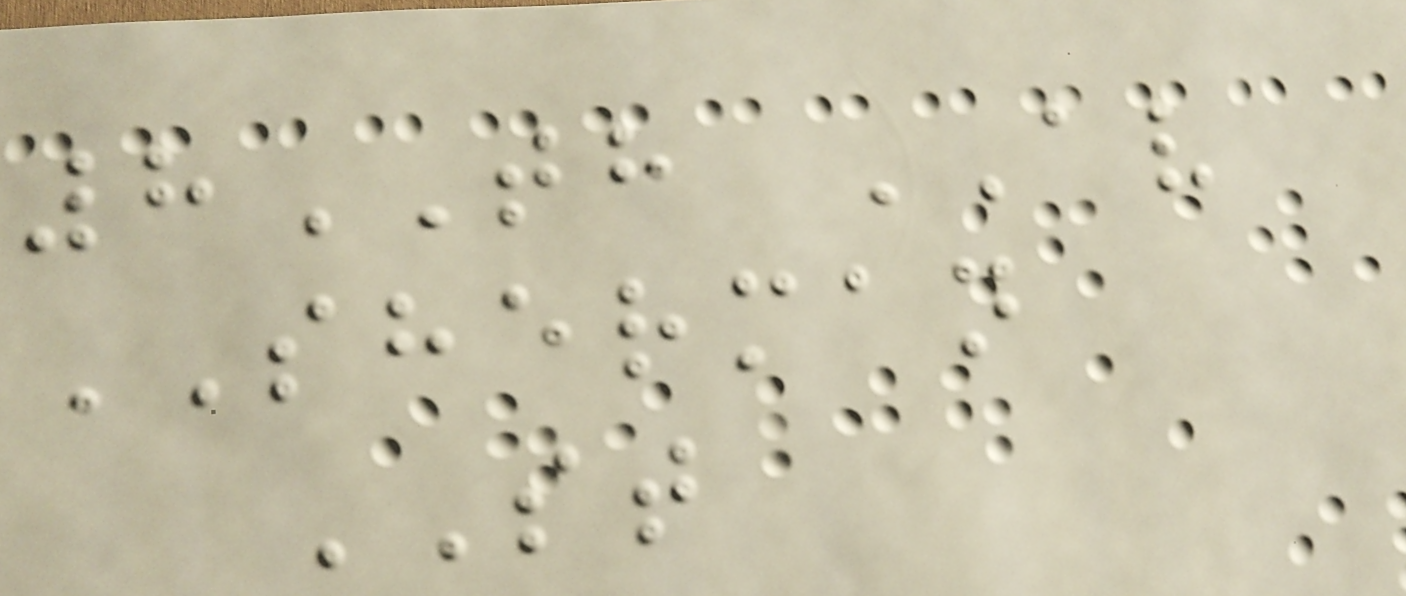8TH AV
SHERMAN
ST
